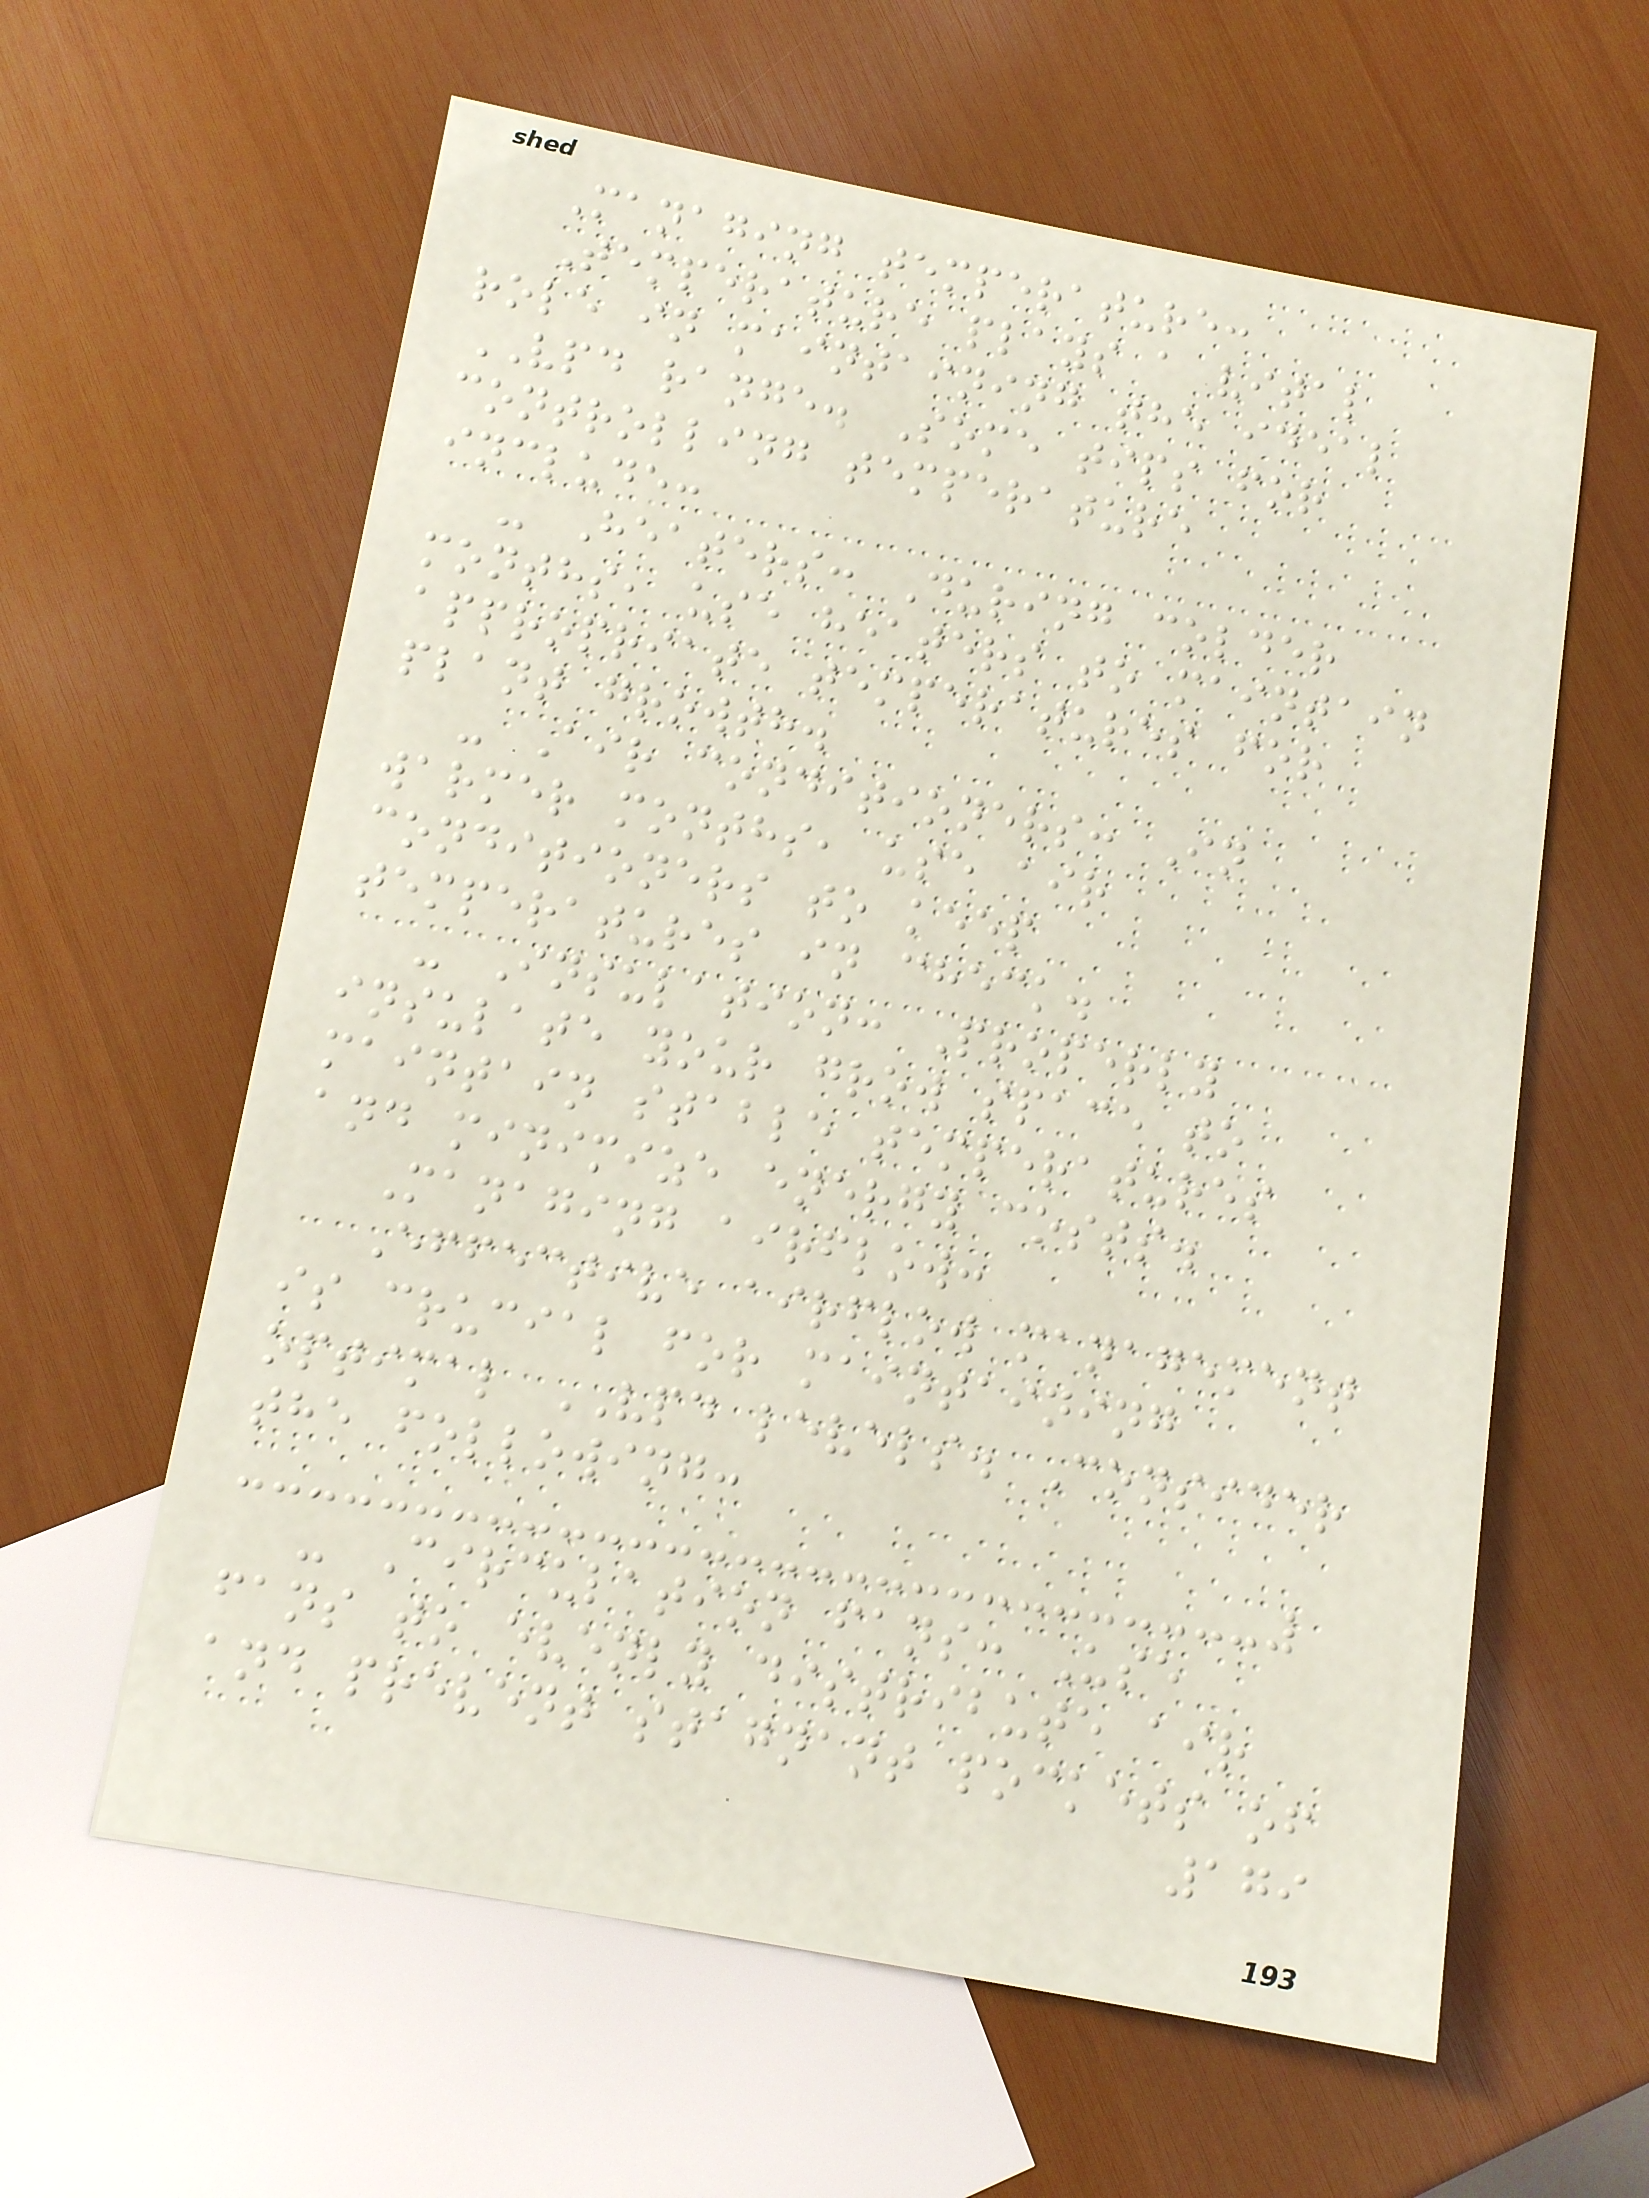Managing temperature:
Temperature plays a vital
role in maintaining the ideal
VPD range. Some tips for
controlling temperature
include:
- Heaters: During colder
months, use heaters to maintain
appropriate temperatures for
plant growth.
- Air conditioners: In
warmer months, use air
conditioners to keep
temperatures in check.
- Insulation: Properly
insulate your grow space to
maintain stable temperatures
and minimize energy costs.
Managing airflow:
Effective airflow management
is crucial for maintaining
optimal VPD levels. Consider
the following:
- Circulation fans: Use
fans to evenly distribute air
and prevent stagnant pockets of
179
